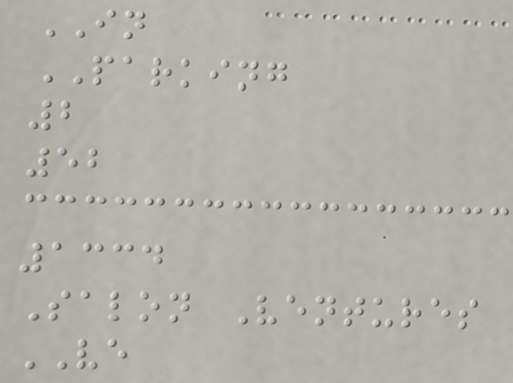IN
PARKING
2
52
1334
Salon Ventures
VE
